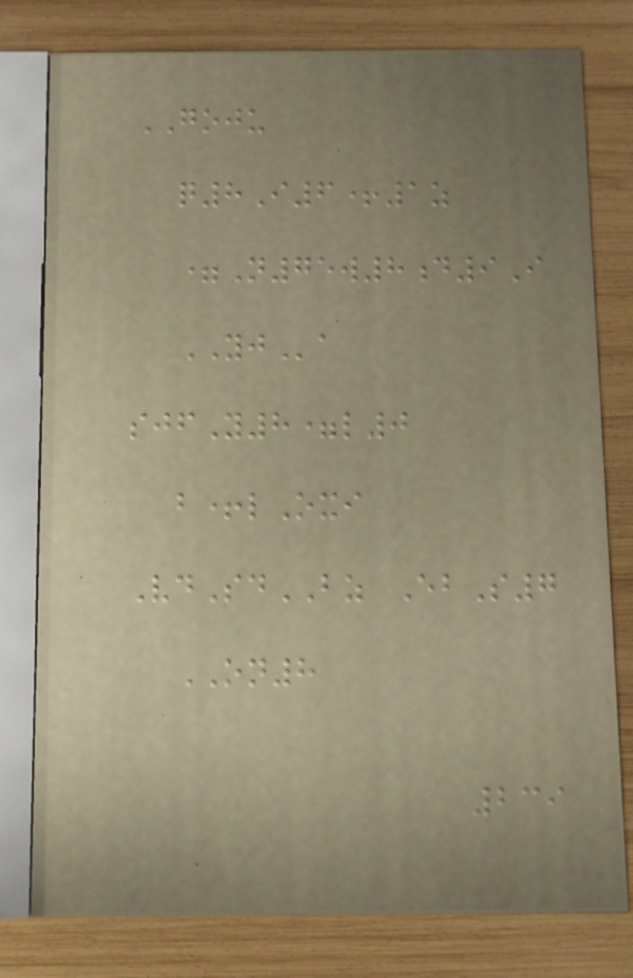GOJU
q8I6+1z
=N75w8d9I
YJa
sjfY8=l0
b+lOxi
VdSdBZ EbS7
ON8
239
